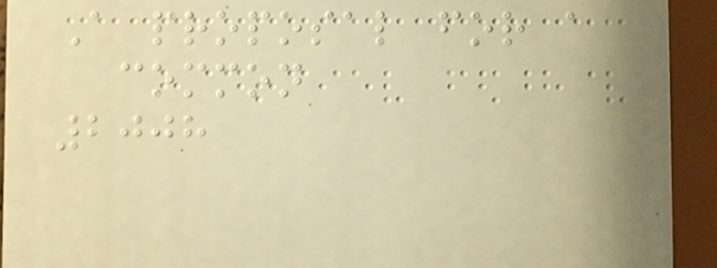A proposal for a
common
2008
